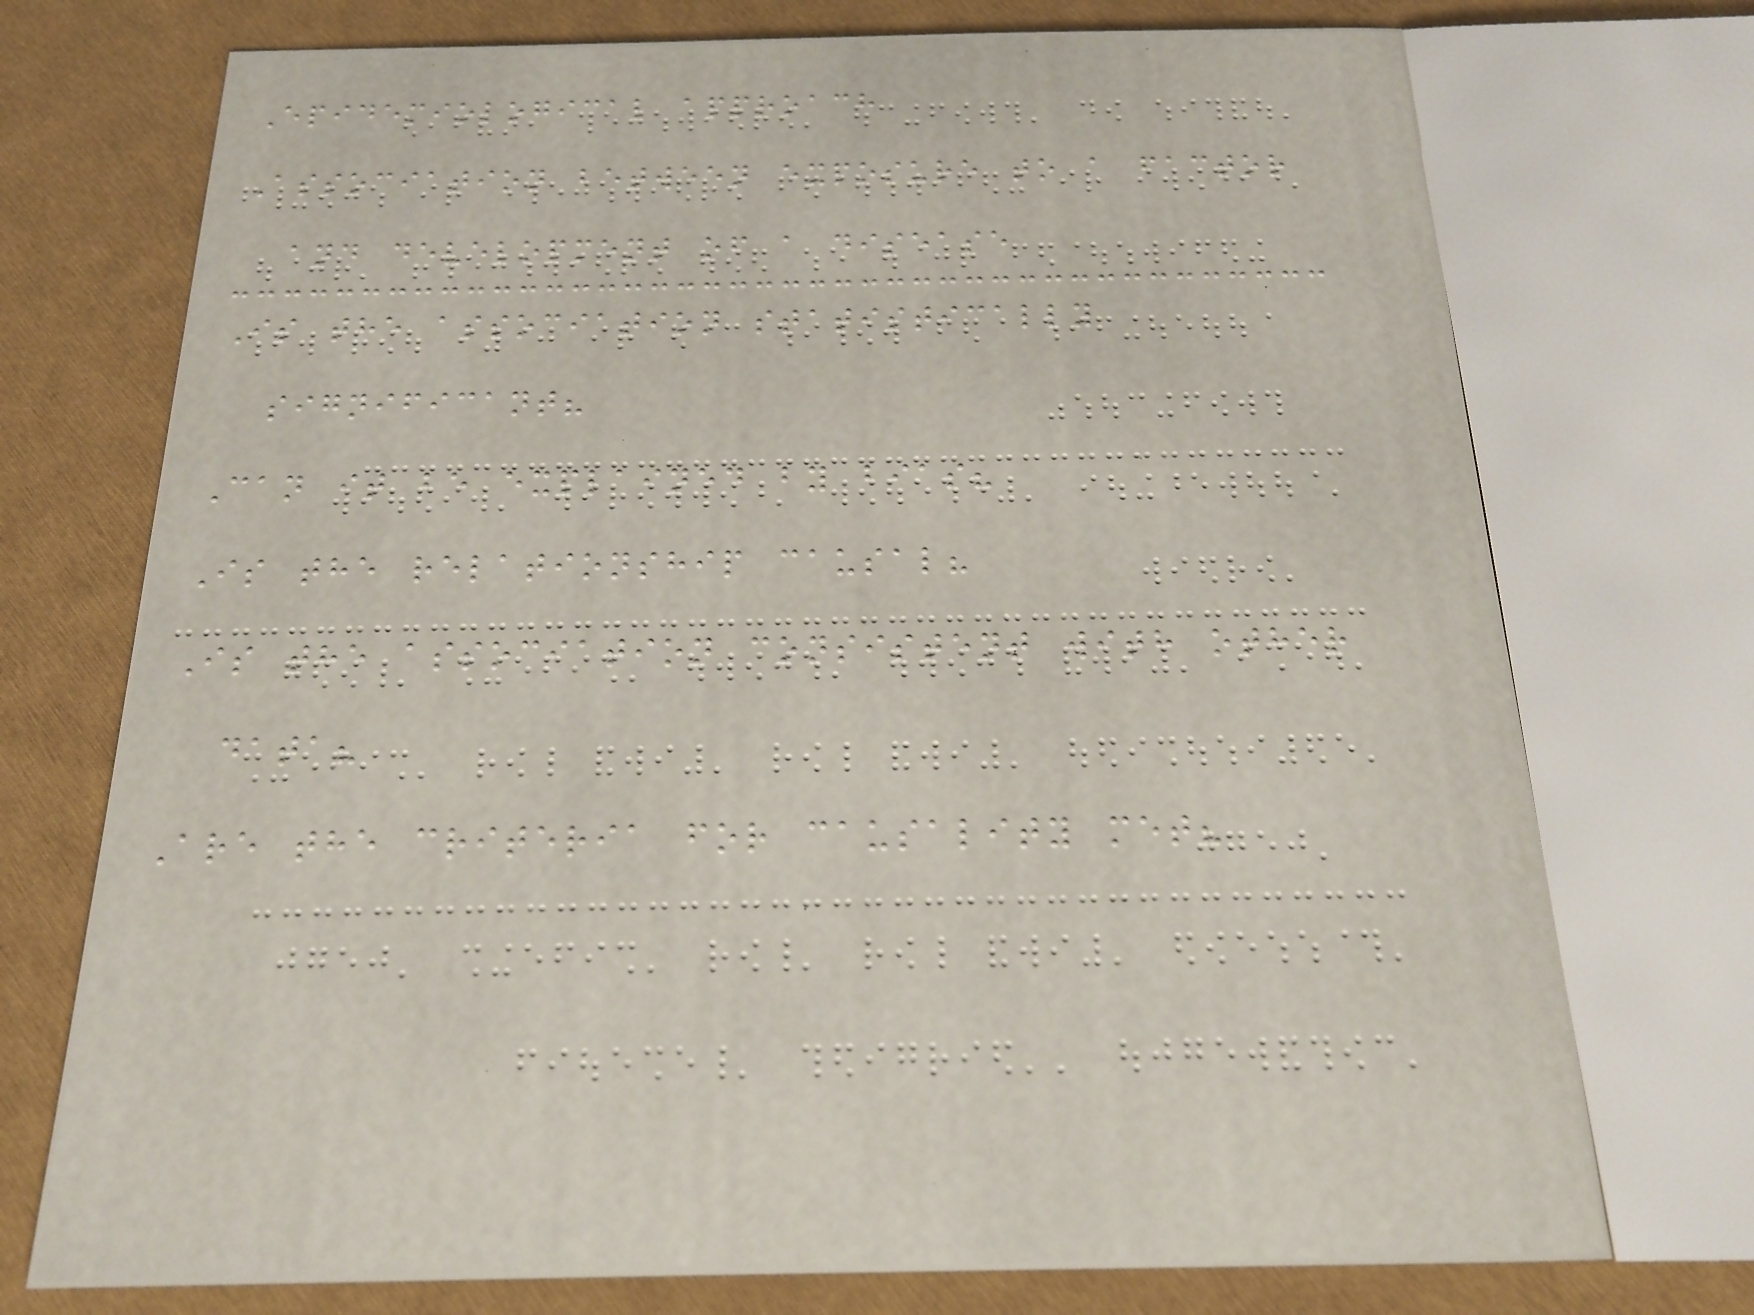Epidemiological approach
Association between exposure to a factor
and development of a disease
Is the association statistically
significant?
Can it be explained by bias?
Is the relationship causal?
Is the association consistent with other
data?
Are the criteria for causality met?
